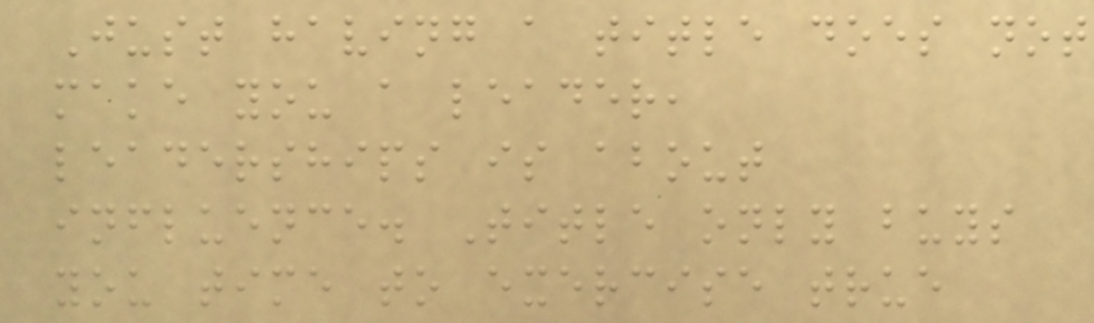Just having a title does not
make you a leader,
leaderships is about
influence. Title only buys
you time to exercise true
